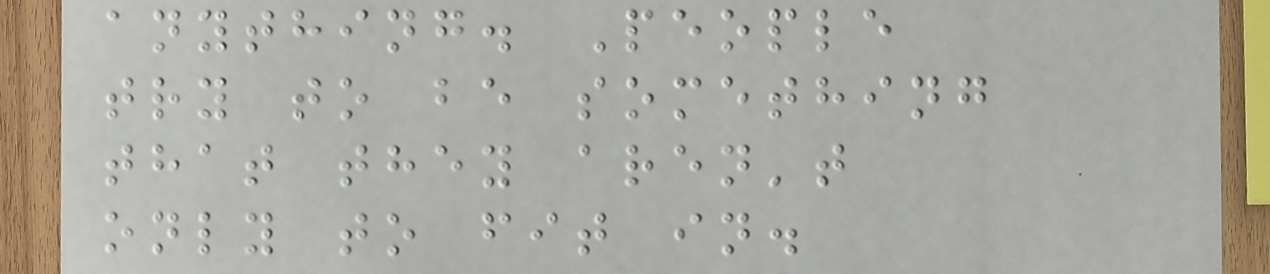anything. People
try to be something
that they aren't
only to fit in.
